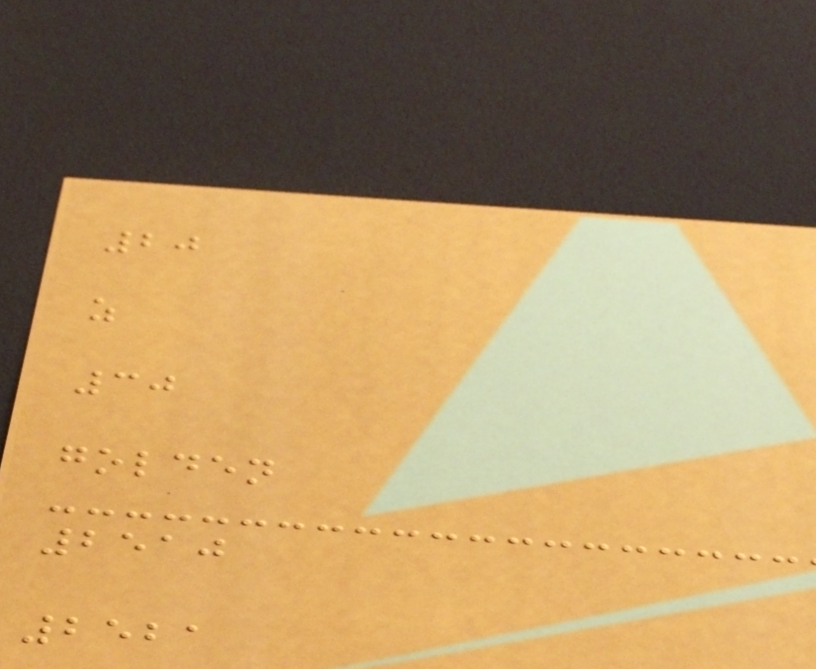20
z
30
golden
2510
2521
